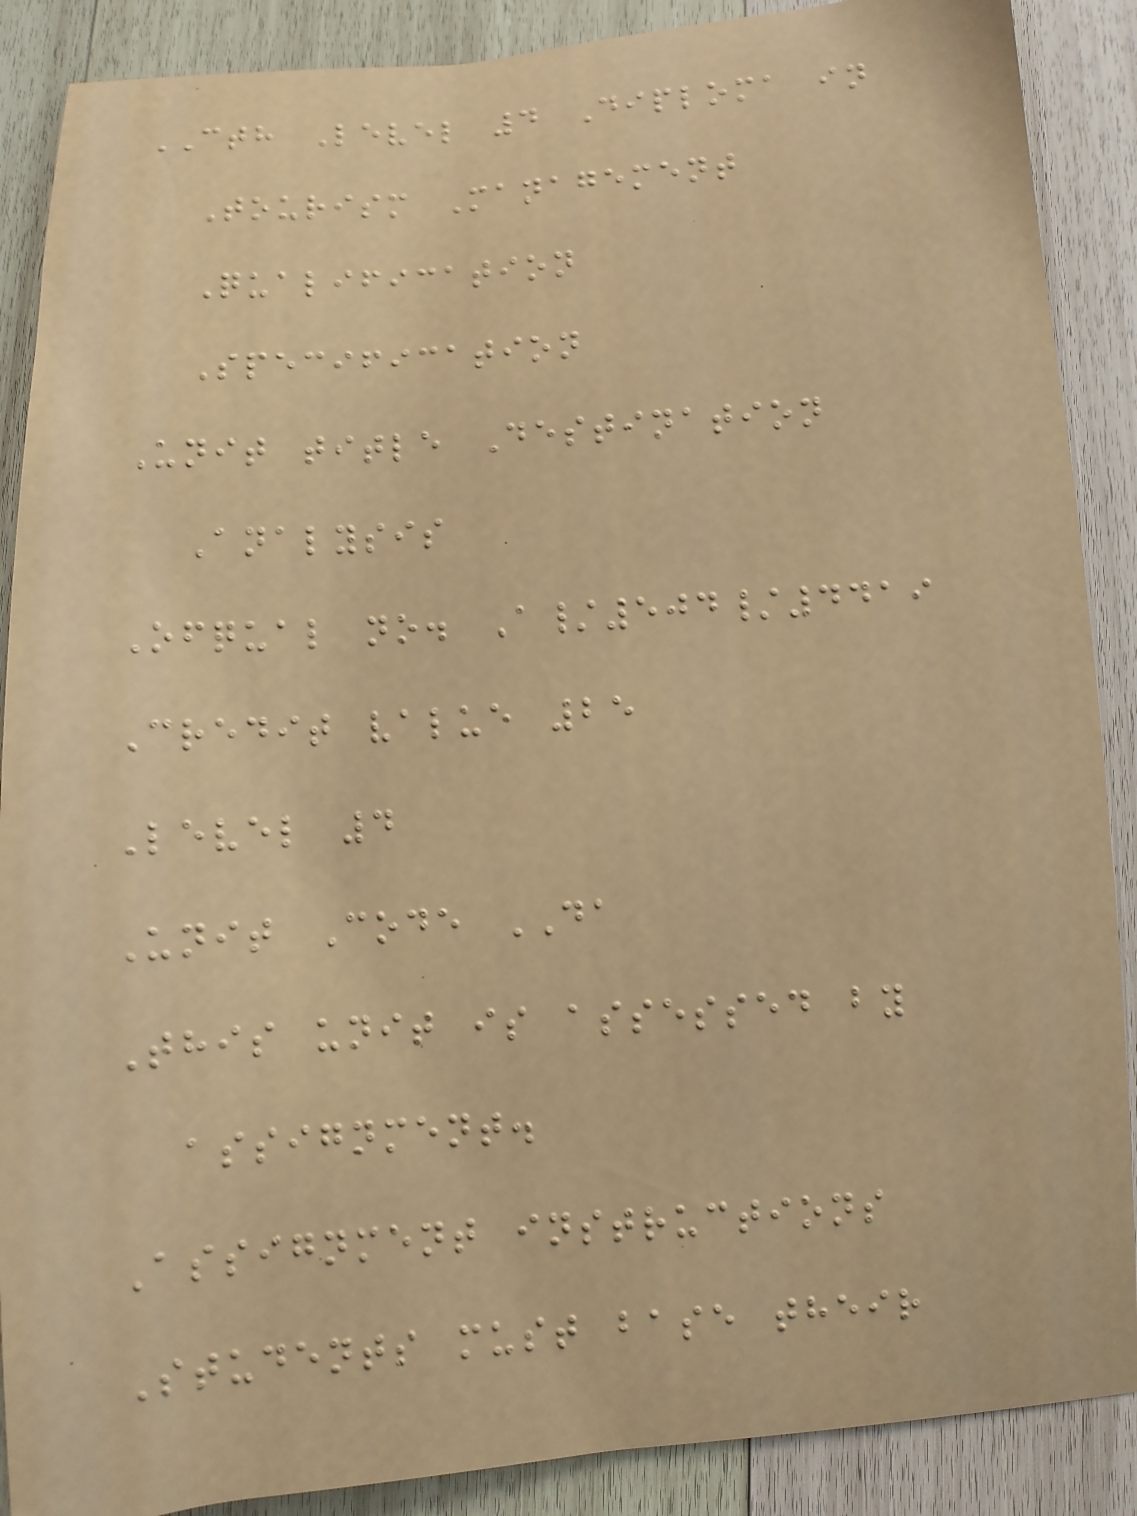CTH Level 4 Diploma in
Tourism Management
Qualification
Specification
Unit title Destination
Analysis
Ofqual no. A/504/4419
Credit value 25
Level 4
Unit Code DA
This unit is assessed by
assignment.
Assignment instructions
Students must base their
